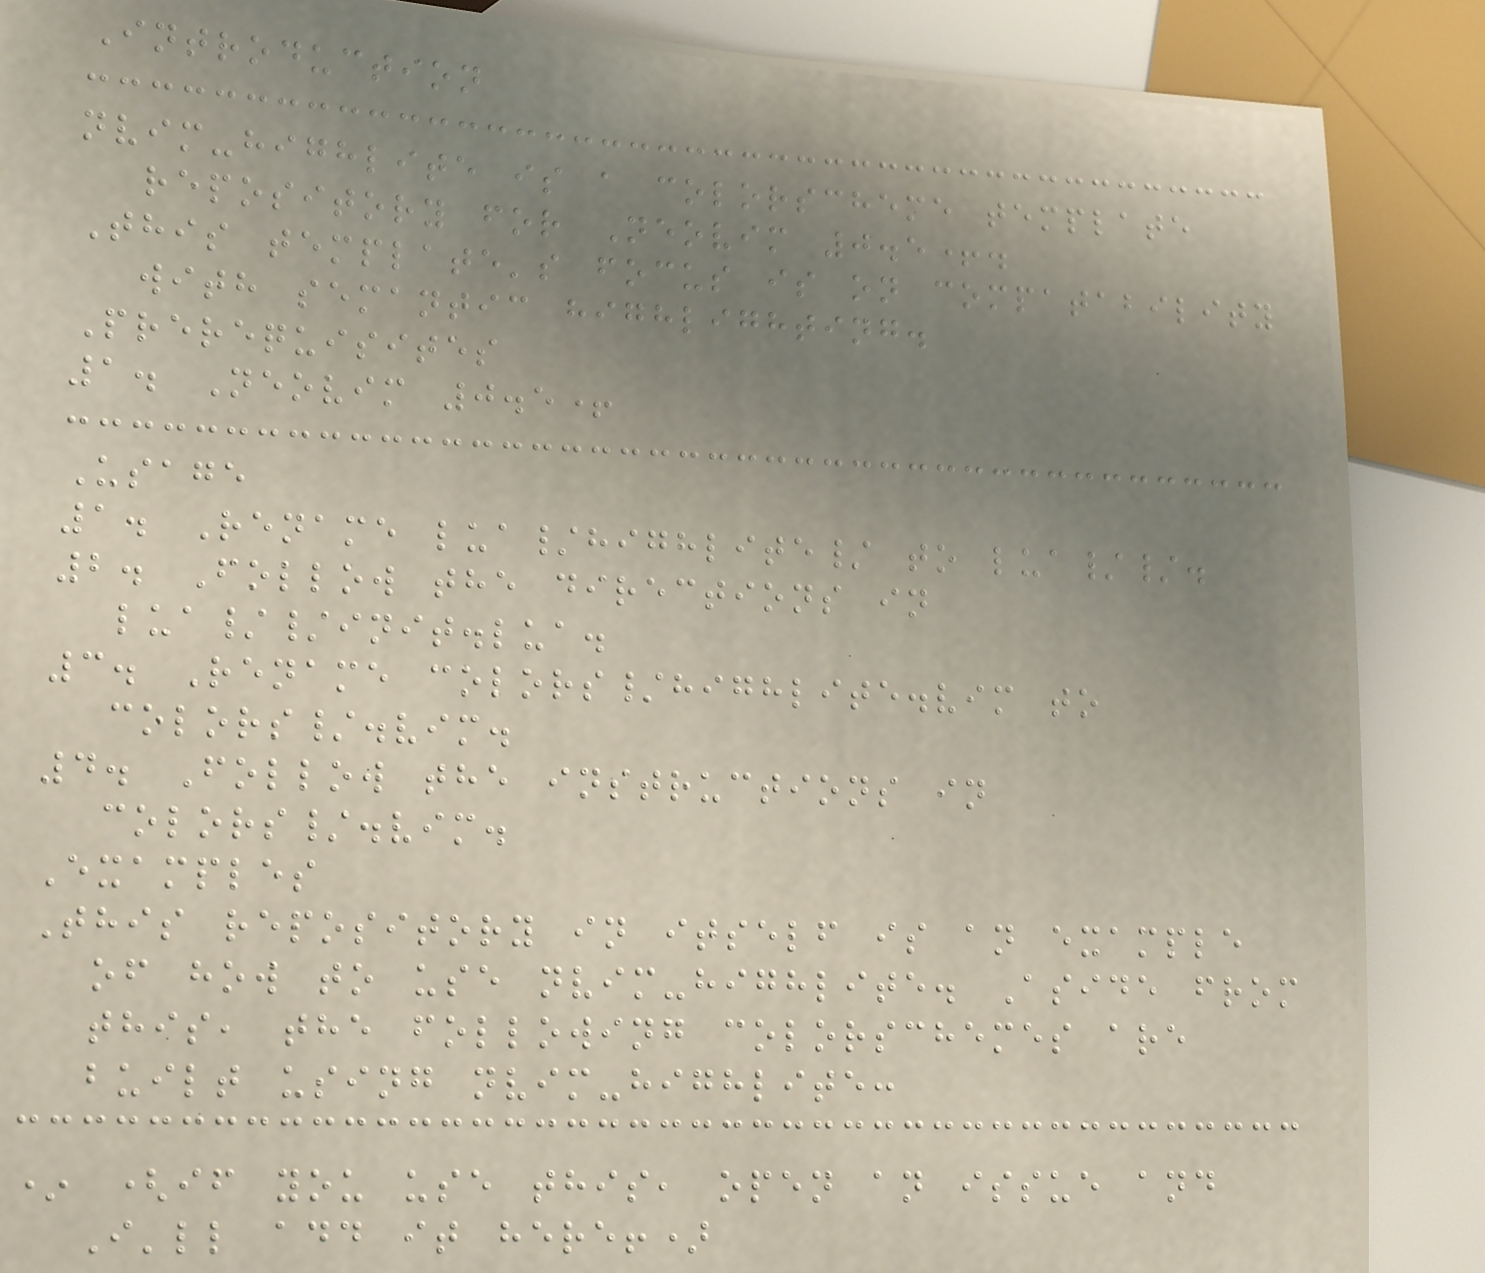Introduction
nvim-highlite is a colorscheme template
repository for Neovim 0.5+.
This template's focus is on compatability
with semantic highlighting.
Prerequisites
1. Neovim 0.5+
Usage
1. Rename lua/highlite/ to lua//.
2. Follow the directions in
lua//init.lua.
3. Rename colors/highlite.vim to
colors/.vim.
4. Follow the instructions in
colors/.vim.
Examples
This repository in itself is an example
of how to use nvim-highlite. Aside from
this, the following colorschemes are
built using nvim-highlite:
* (if you use this, open an issue and
I'll add it here!)
